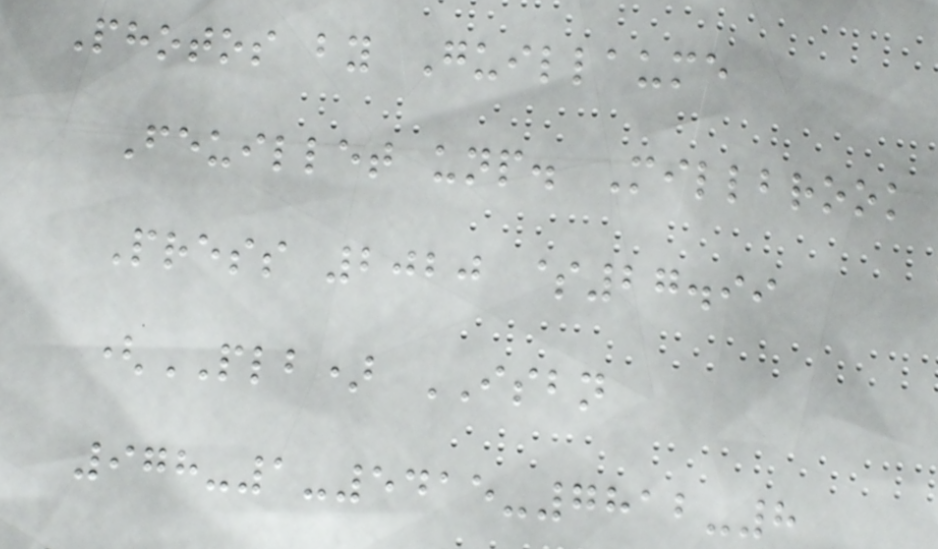Photos by Guillaume
Feuillet unp. Millbrook
Press 2020 $27.99
(PLB) ISBN
978-1-5415-7812-8
